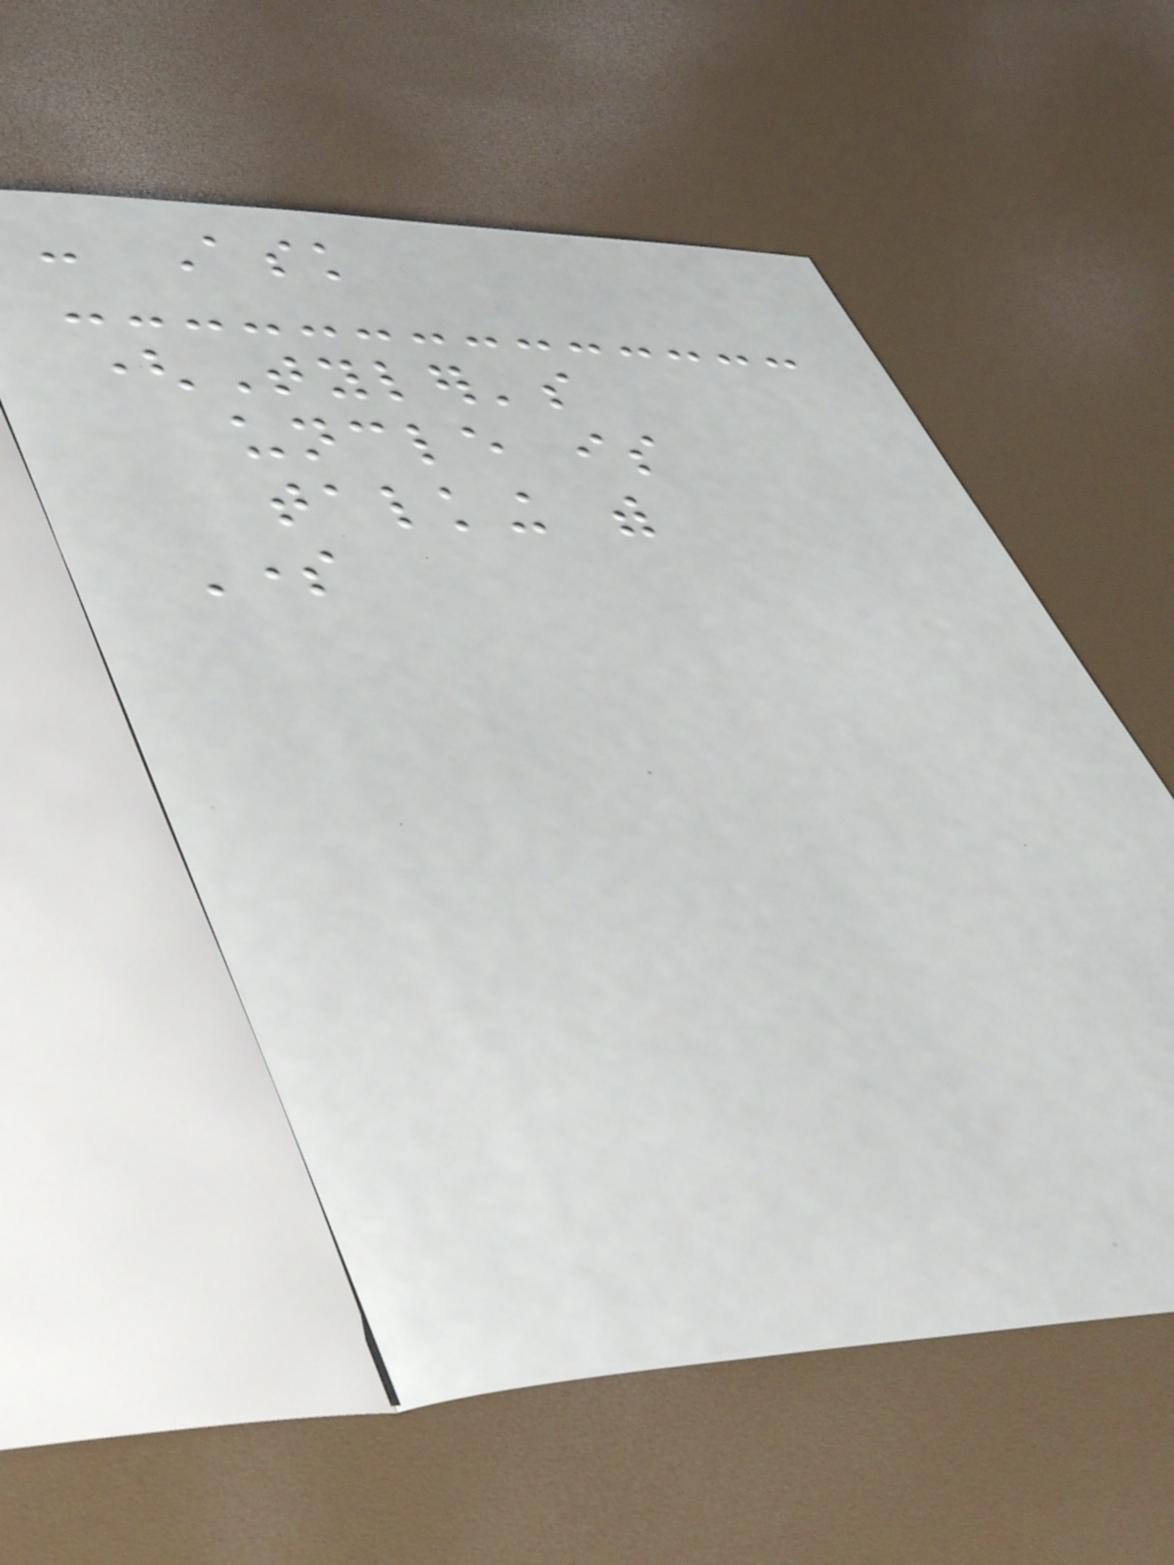- Ask
(Tyler's
uncle is
talking with
Some
